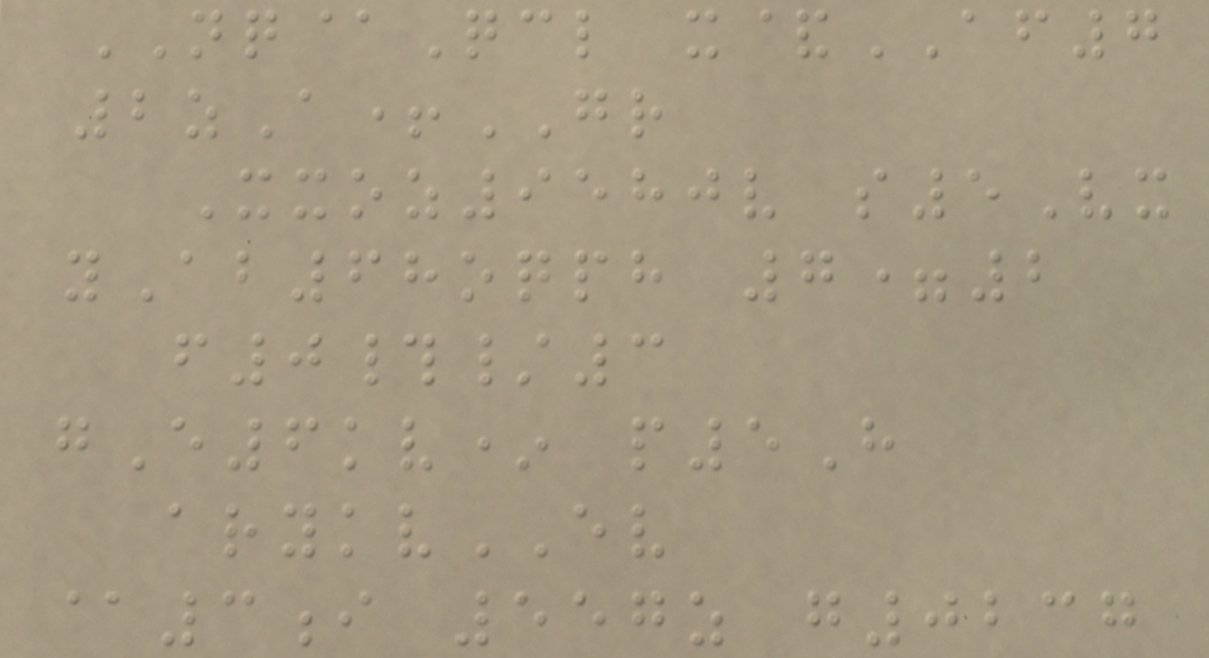NQ@Qcl x&AF7
2zA+GR
Xxoz9580v s5Vx
yAb68oqph 7=2
f0#/3
gE6kv* p5H
arykvEV
@3i 557z g0237
